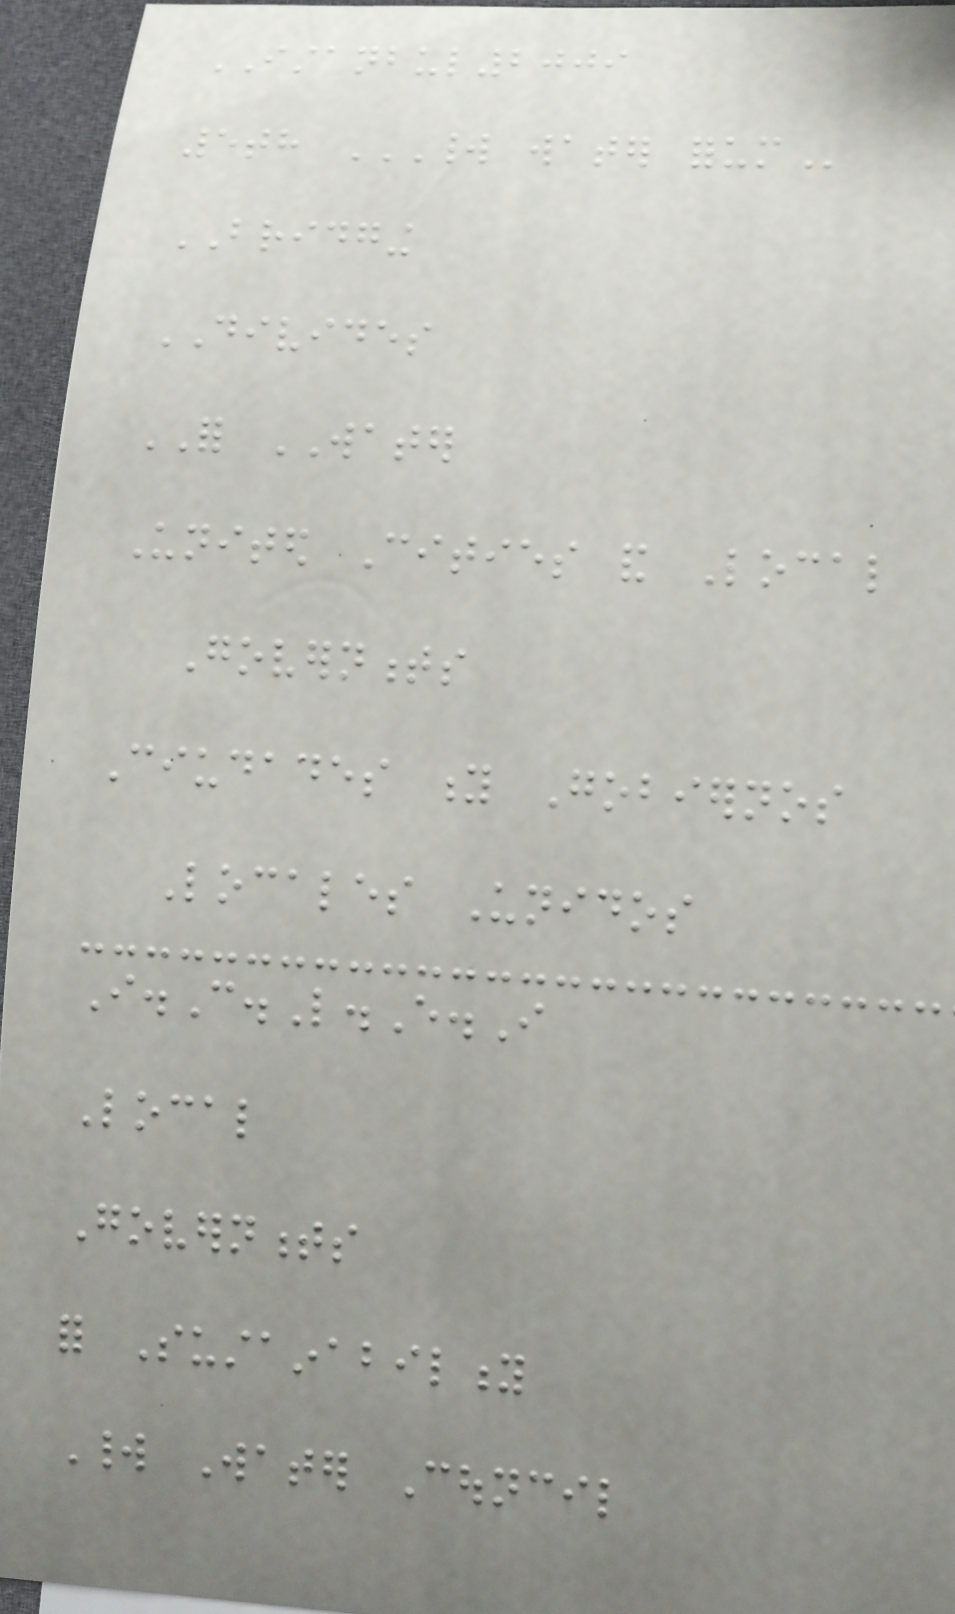ISTANBUL2009
5th WORLD WATER FORUM
BRIDGING
DIVIDES
FOR WATER
United Cities and Local
Governments
Ciudades y Gobiernos
Locales Unidos
I.C.L.E.I
Local
Governments
for Sustainability
World Water Council
